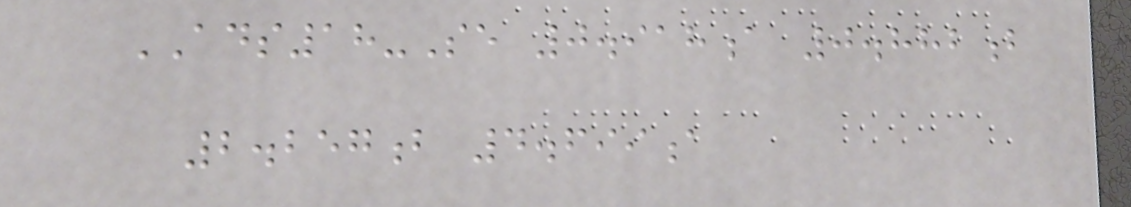ADS18-Se 0.918a 0.882b
2.257b 4.699a
